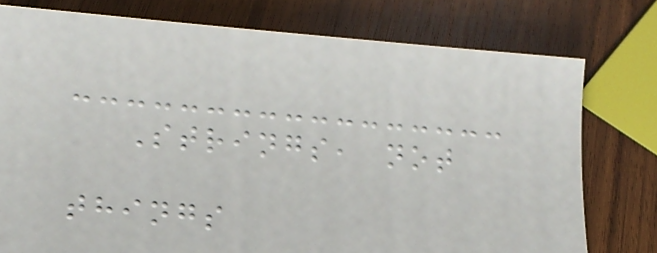Strings, not
things
